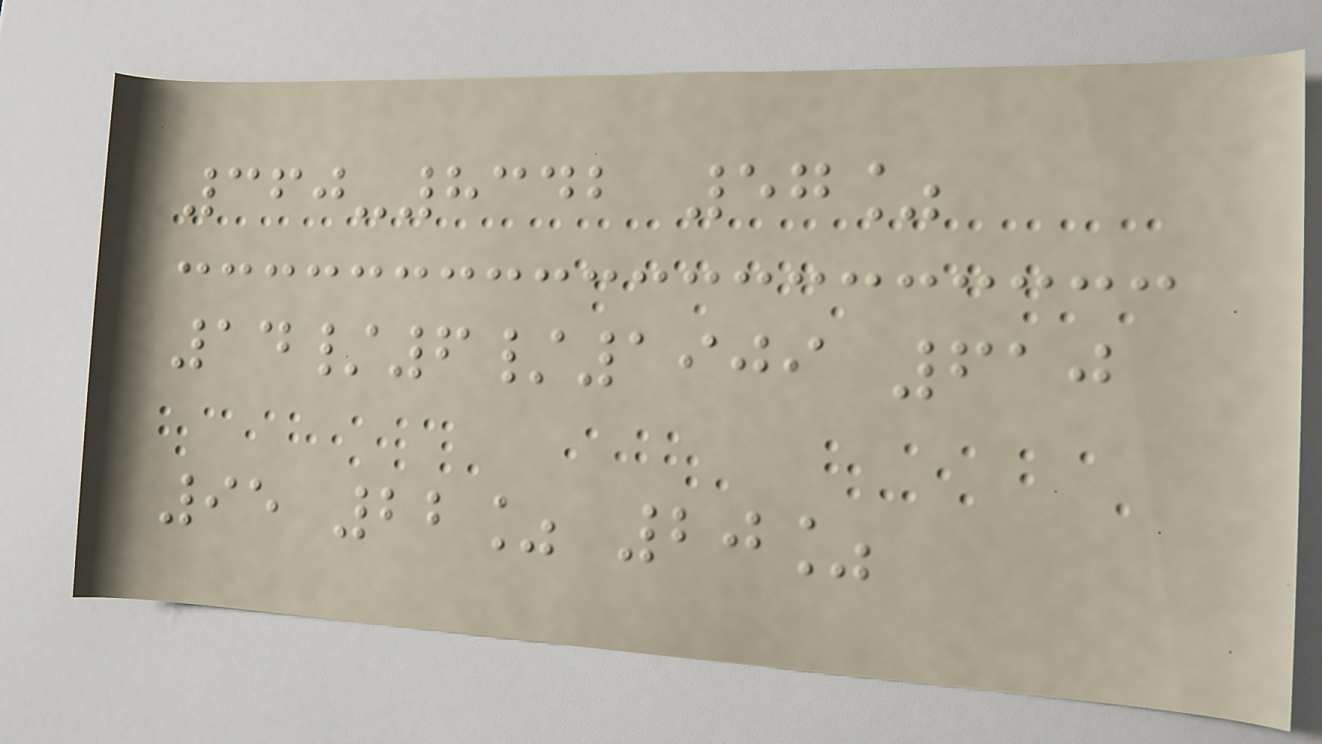360-8342 57%
14/6/1909 610
95 22% 20%
